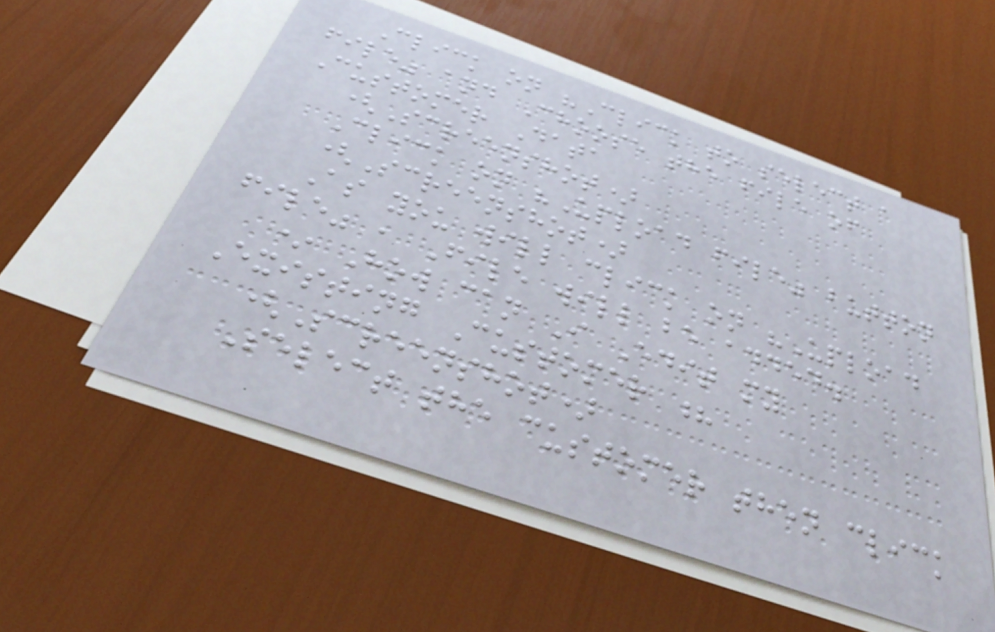Click on "Click to select a
file" and Choose the file of
Customer Data
(Screenshot)
Click on "Upload file" button
(Screenshot)
As you will click on "Upload
file" , File will be added.
* How can I Edit my
Existing Customer ?
(Screenshot)
Select the customer then click
